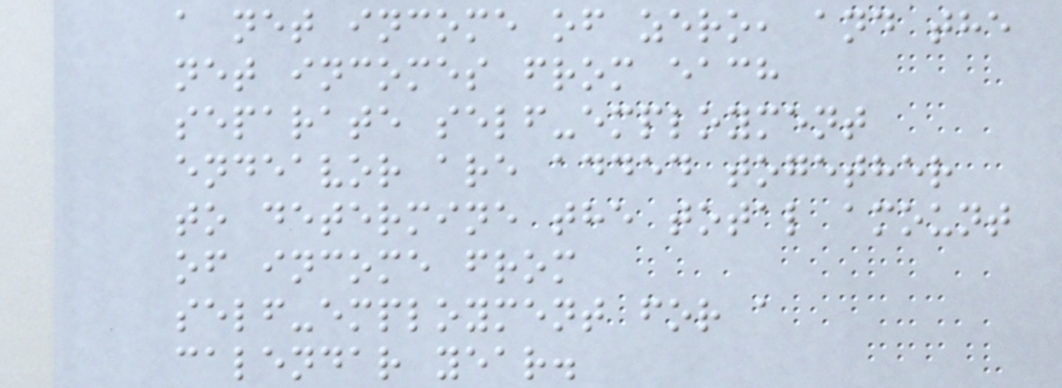a net income of zero, and the
net incomes from each
separate self-employment
endeavor are added together
to determine the total amount
of income from
self-employment for a
calendar year.
